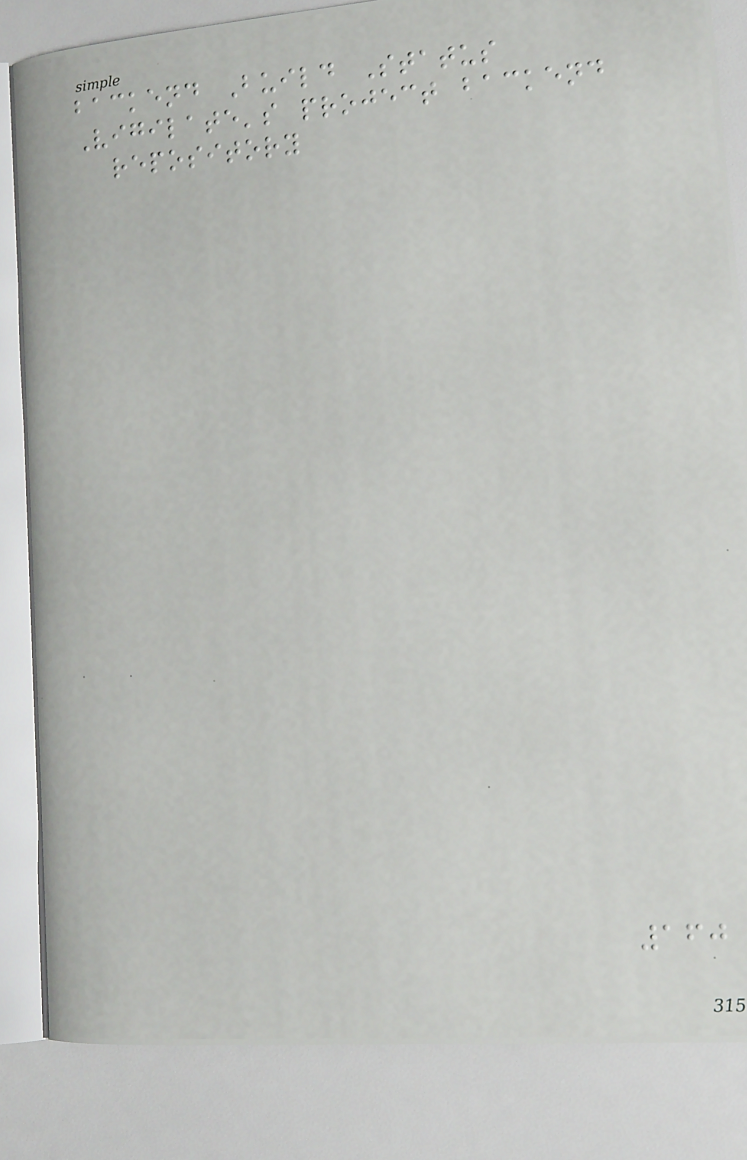backend Build Status
Vigilate's project backend
repository
160
